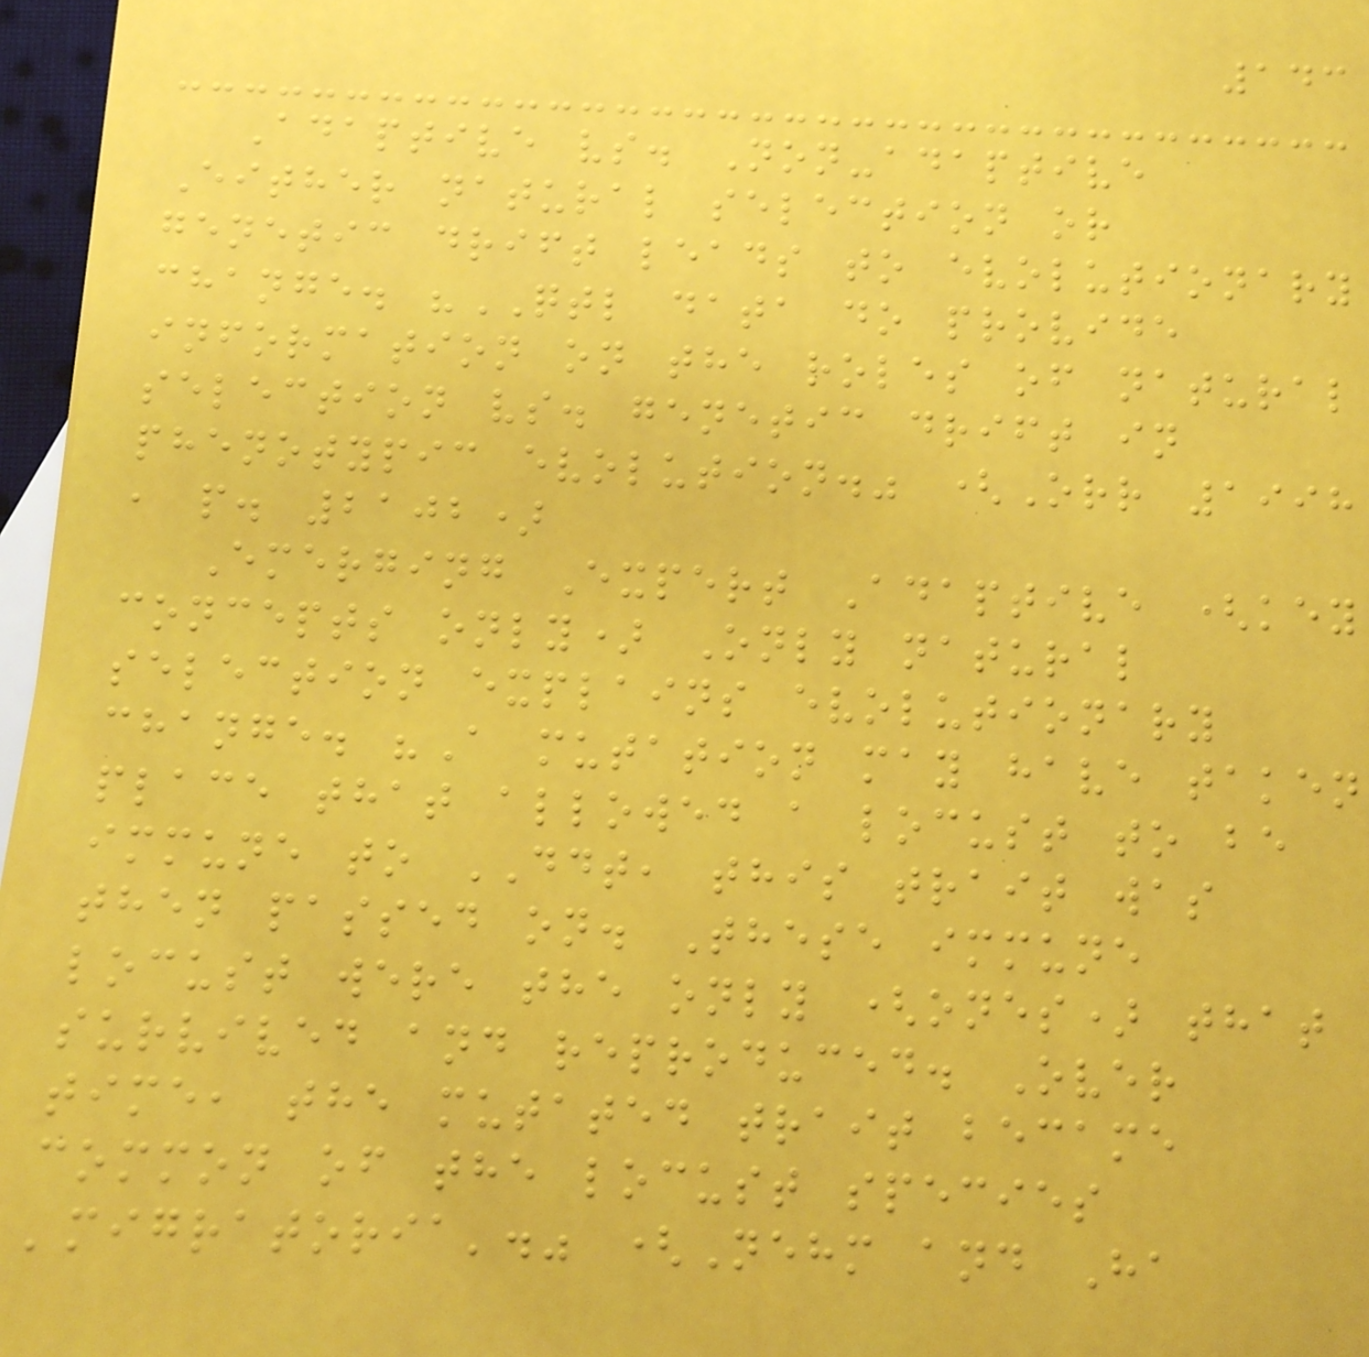143
Adaptive vs. Non-adaptive
Either natural selection or
genetic drift leads to evolutionary
change. "QTL data do provide
information on the roles of natural
selection vs. genetic drift in
phenotypic evolution." (Orr 1998
, p. 2102)
Emerging Expert Adaptive (key
concepts only) Only natural
selection explains evolutionary
change. "A mutation may have taken
place that allowed a locust to be
immune to DDT, this trait was
then passed on. These immune
locust were the only (ones) that
survived and reproduced. Over
time, the mutated trait became
common of the locust species
'migratoria'." (Nehm and Ha
